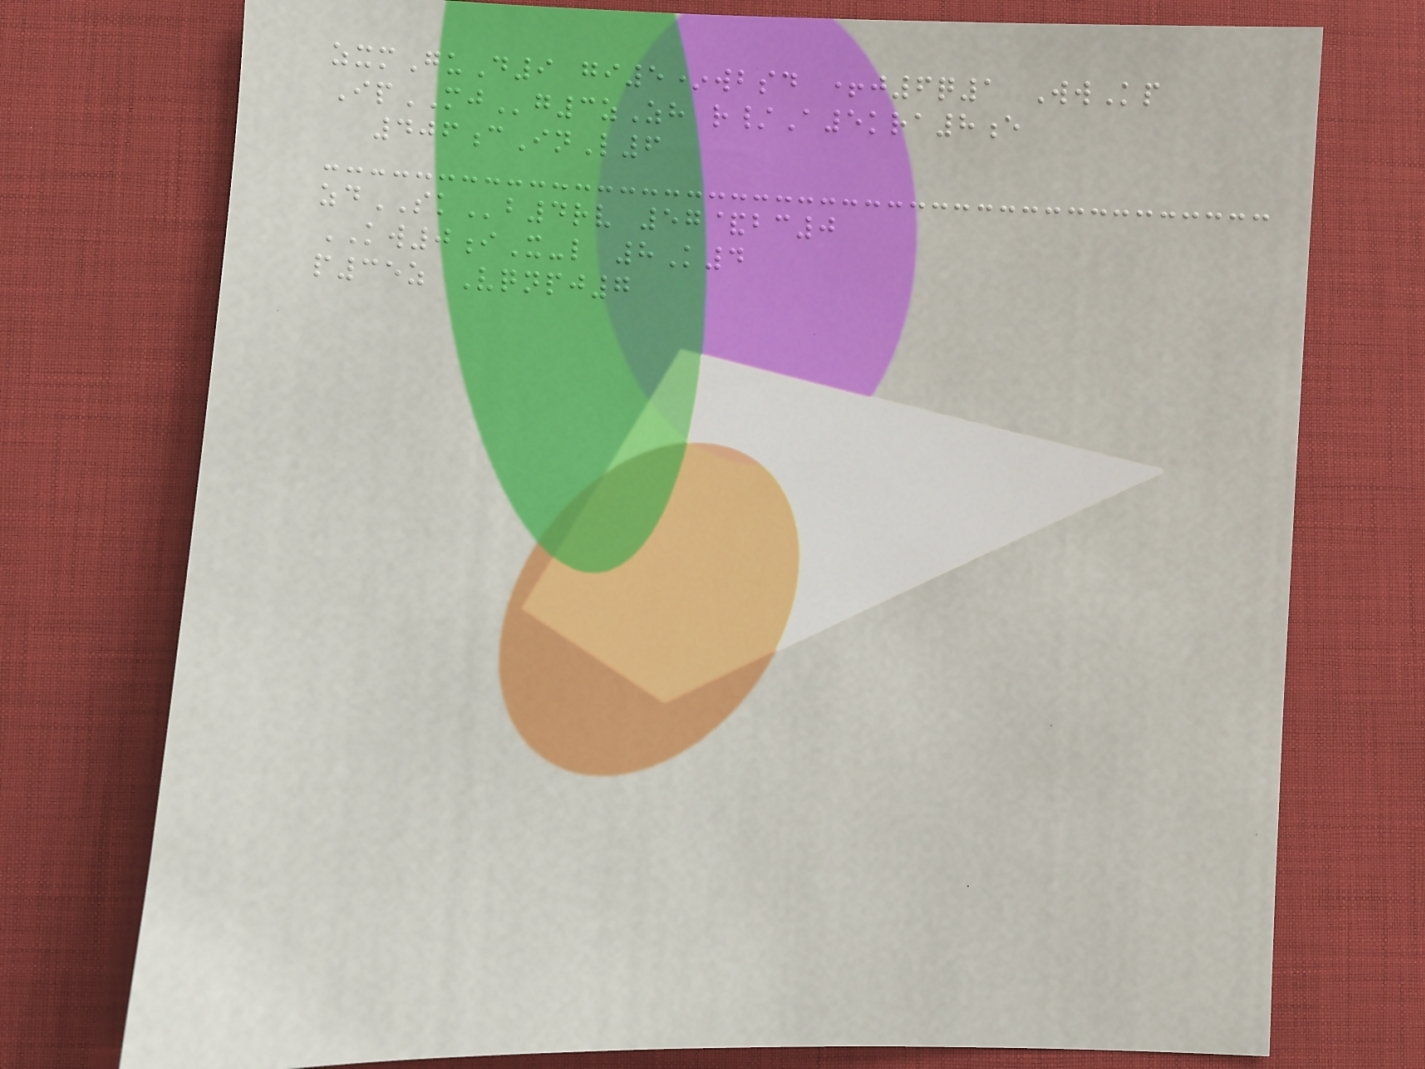zxmGuD9 gi5*wbsd +j6q1 WwKp
IpMJg3zZh r/A5kra8e
406cInL6
zdSKb4rv 57&bc0
KW0iX-l 8K4
p35z Vqnpj7
